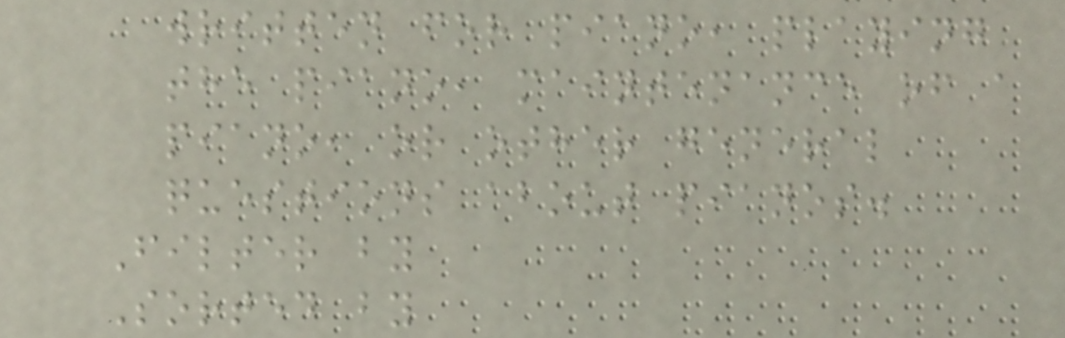written for piano, playing
the piano, maintenance of a
piano, or other general
questions about pianos.
Filter by
Sorted by
